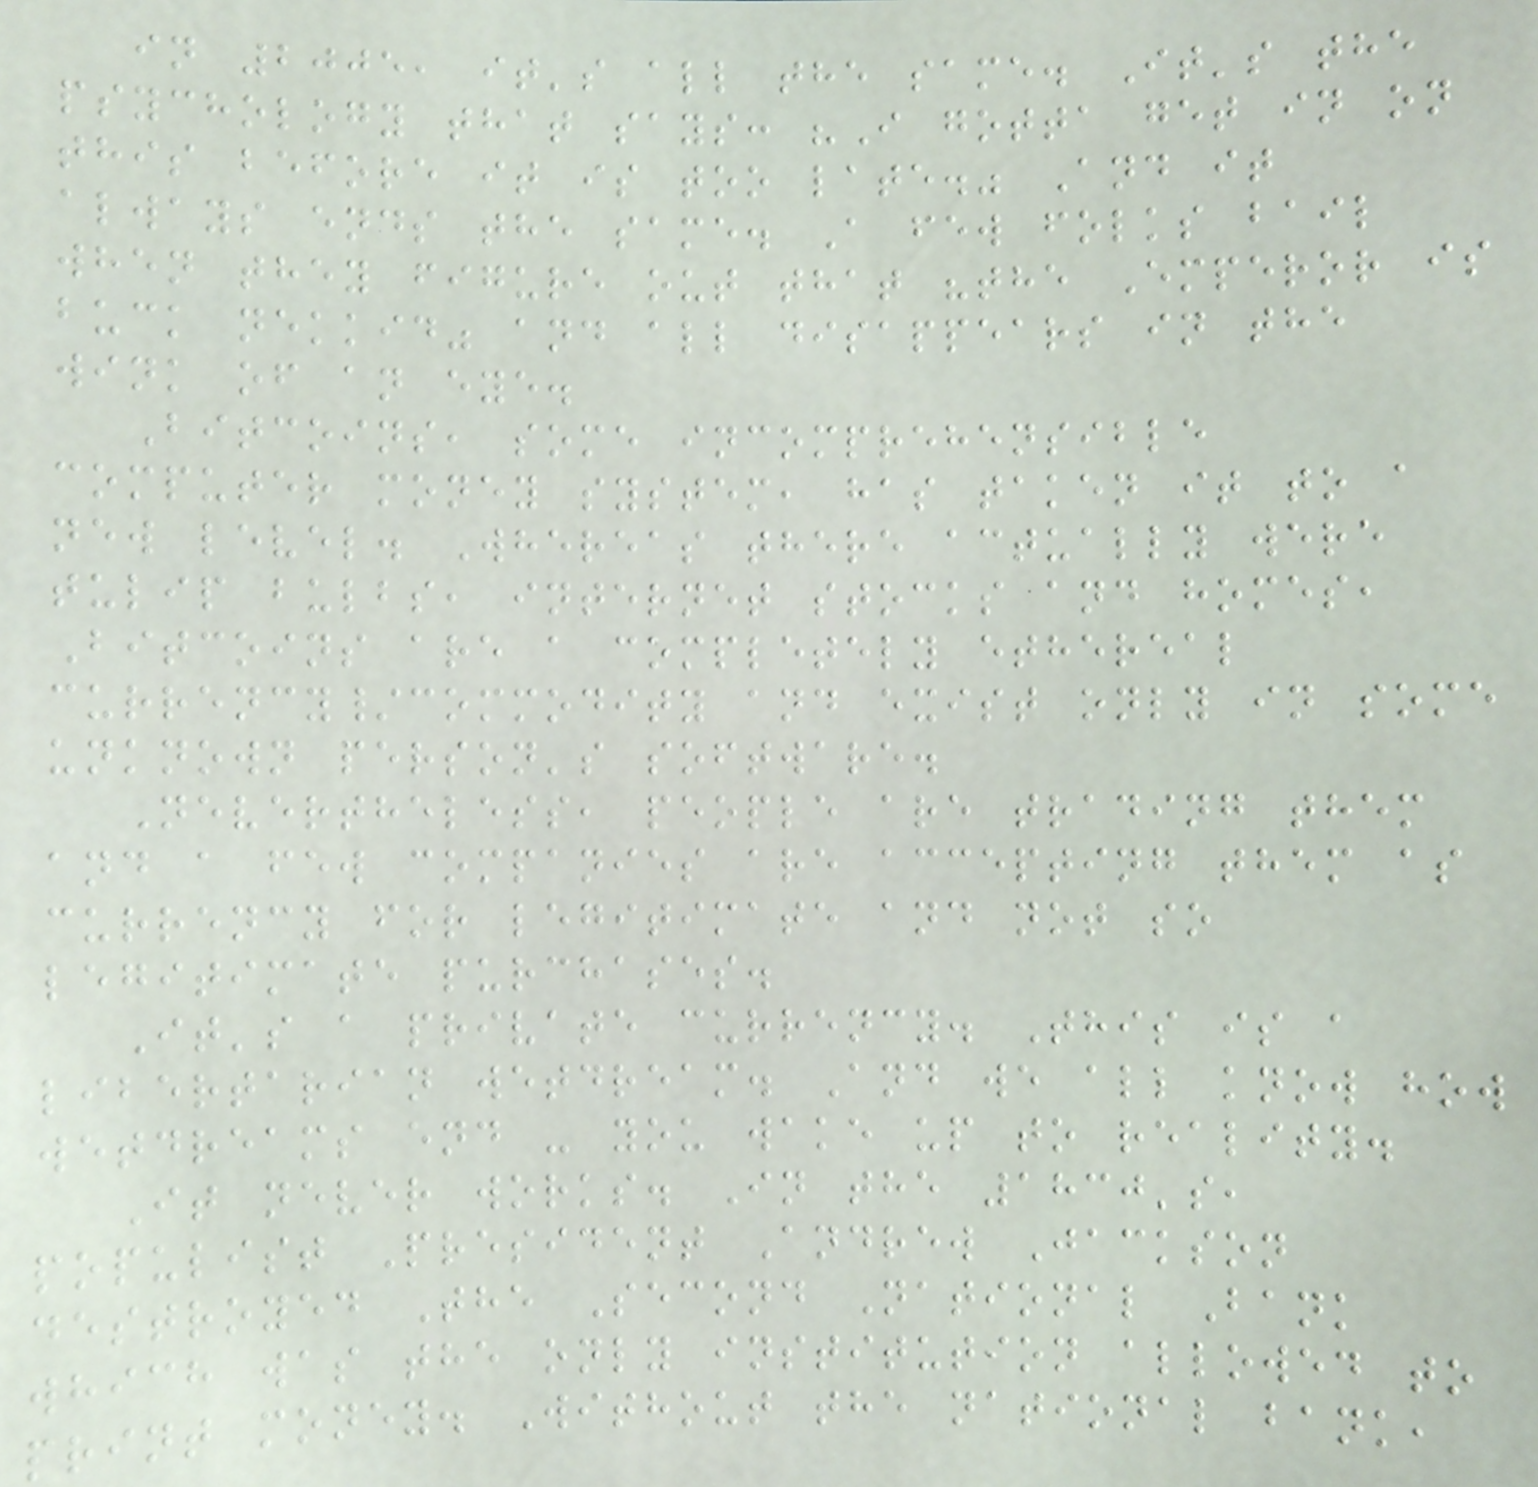in 2005, it's all the same. It's the
psychology that says: "I gotta get in on
this before it is too late." And it
always ends the same. A few folks bail
when they figure out that "the Emperor is
buck nekkid" and all disappears in the
wink of an eye.
Bitcoins, some incomprehensible
computer money system, has taken it to a
new level. Whereas there actually were
tulip bulbs, internet stocks and homes,
Bitcoins are a completely ethereal
currency/commodity and exist only in some
unknown person's software.
Nevertheless, people are trading them
and a few companies are accepting them as
currency for legitimate and not so
legitimate purchases.
It's a private currency. This is a
libertarian wetdream. And we all know how
wetdreams end - you wake up to reality.
It never works. In the 1830's,
populist President Andrew Jackson
destroyed The Second National Bank
which was the only institution allowed to
print money. Without the national bank,
